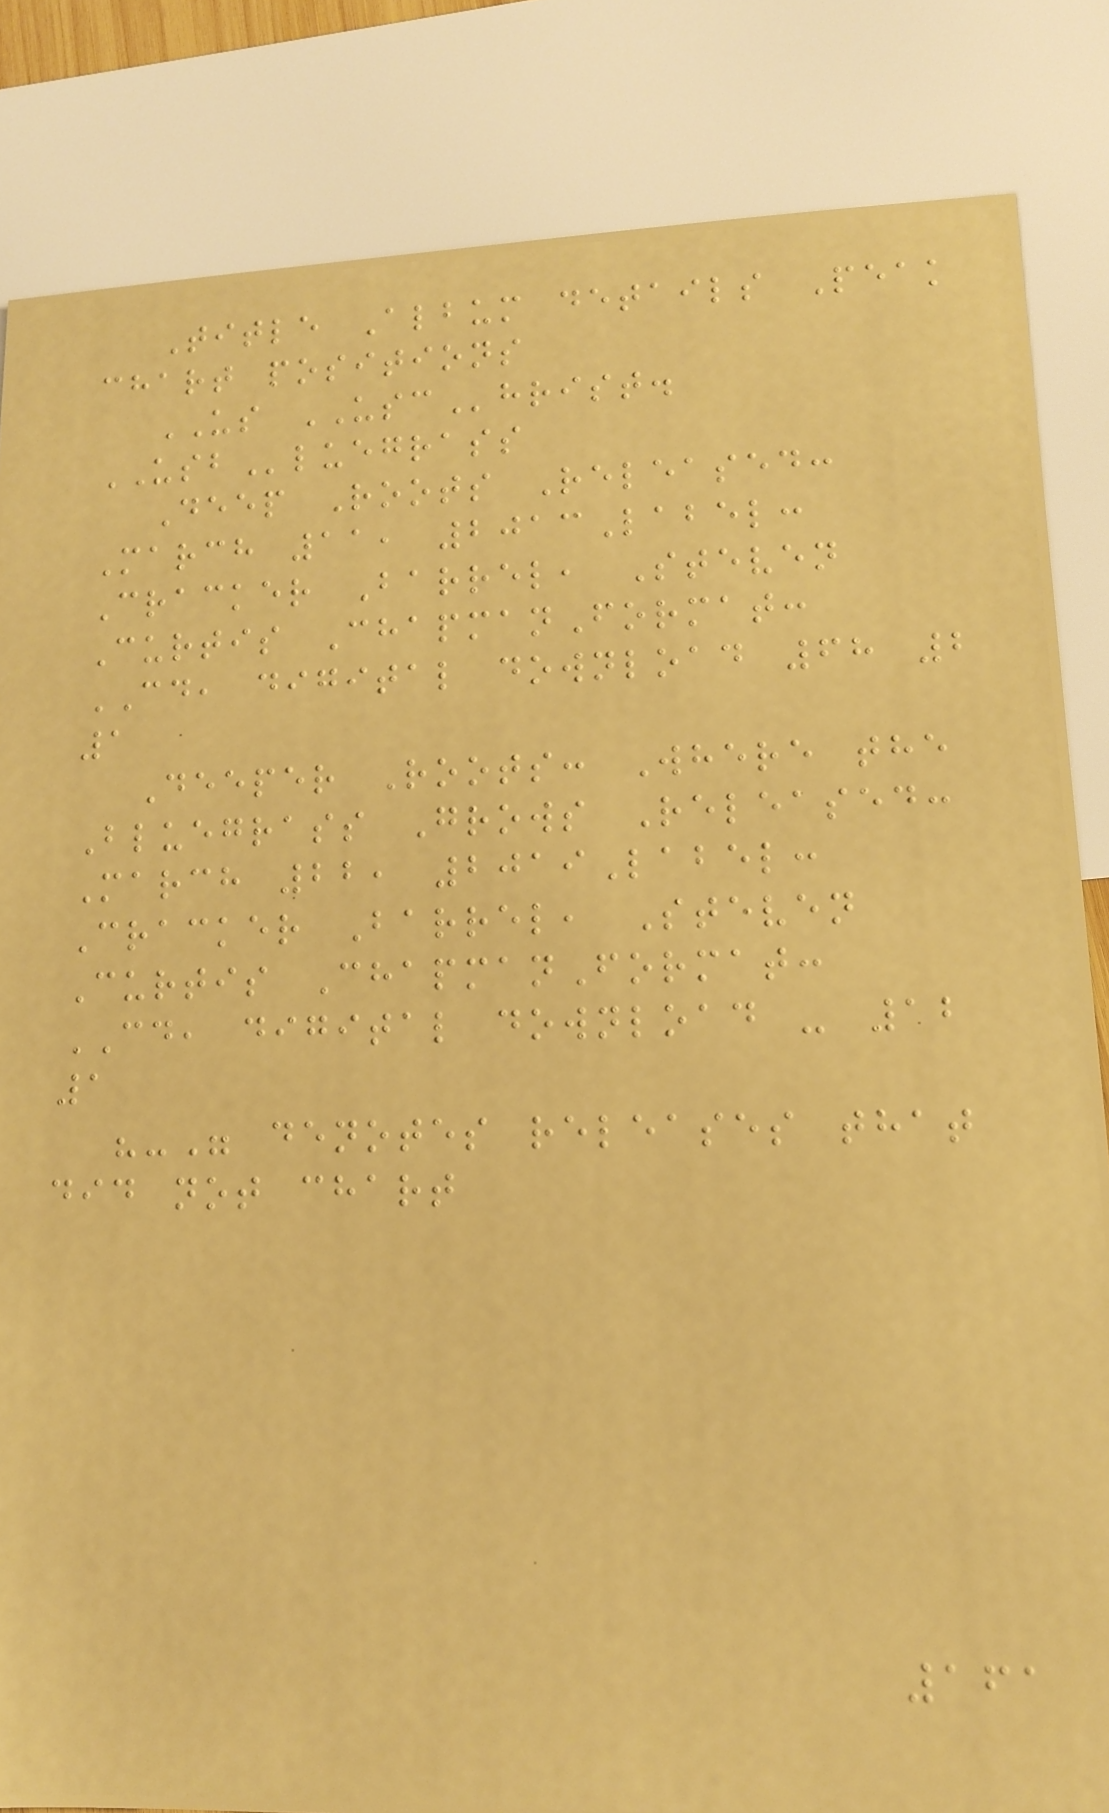Title Album details Peak
chart positions
US USChrist.
USBluegrass
Deep Roots Released:
March 11, 2013Label:
Cracker Barrel, Steven
Curtis ChapmanFormat:
CD, digital download 68 2
1
Deeper Roots: Where the
Bluegrass Grows Released:
March 22, 2019Label:
Cracker Barrel, Steven
Curtis ChapmanFormat:
CD, digital download - 12
1
"-" denotes releases that
did not chart
161
